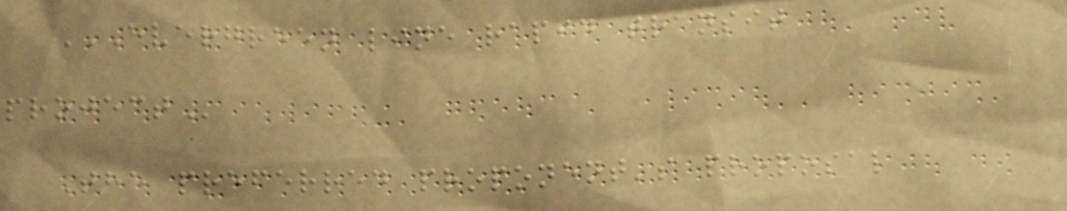EVERGREEN LINE RAPID TRANSIT
PROJECT
The preferred proponent's proposal
